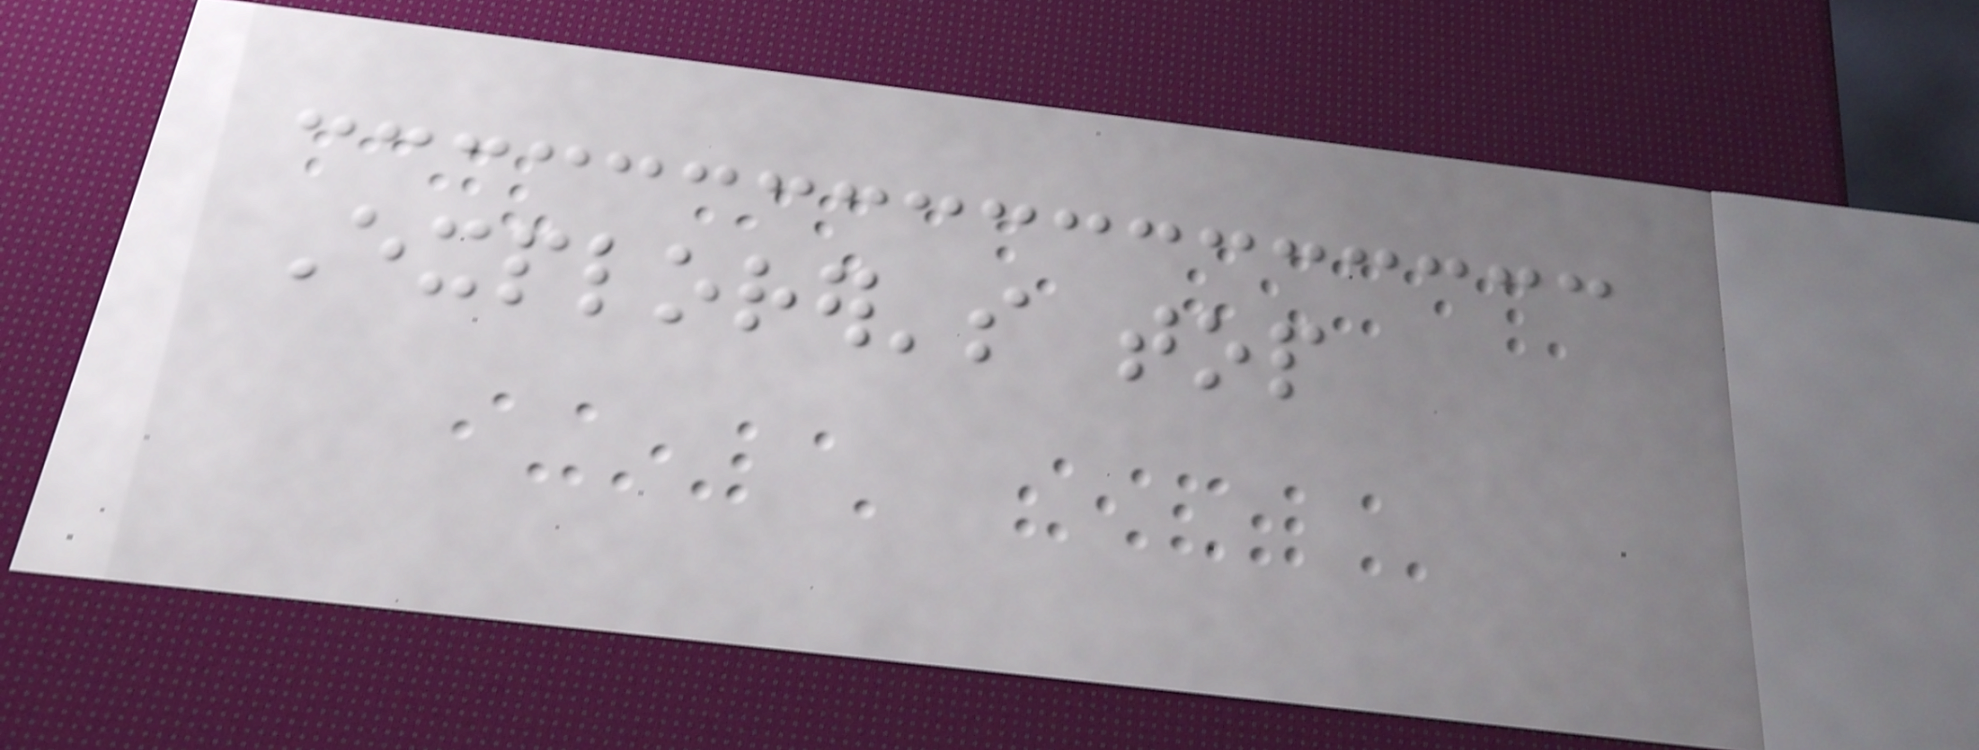Explorer's top
